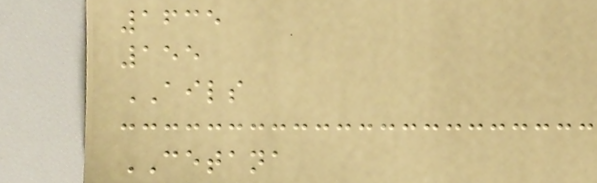1635
155
AILS
CETANA
